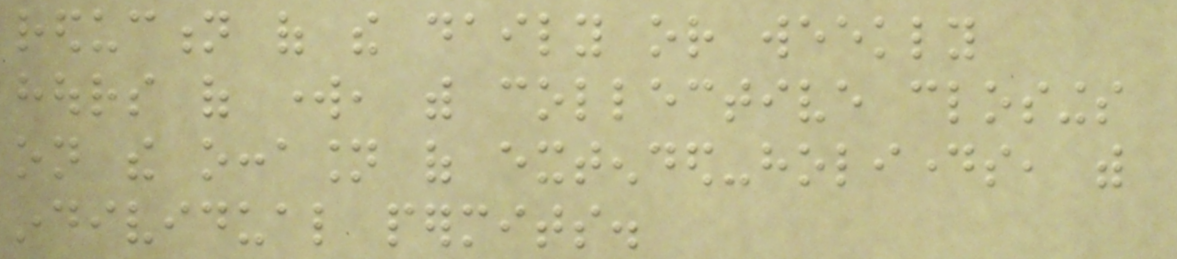reduction of the daily or weekly
hours of work, with collective closings
on the occasion of extended-holidays, with
individual permits.
